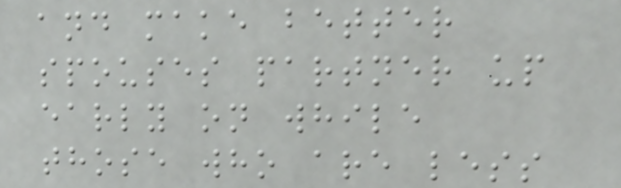and make better
spouses partner up
early on while
those who are less
